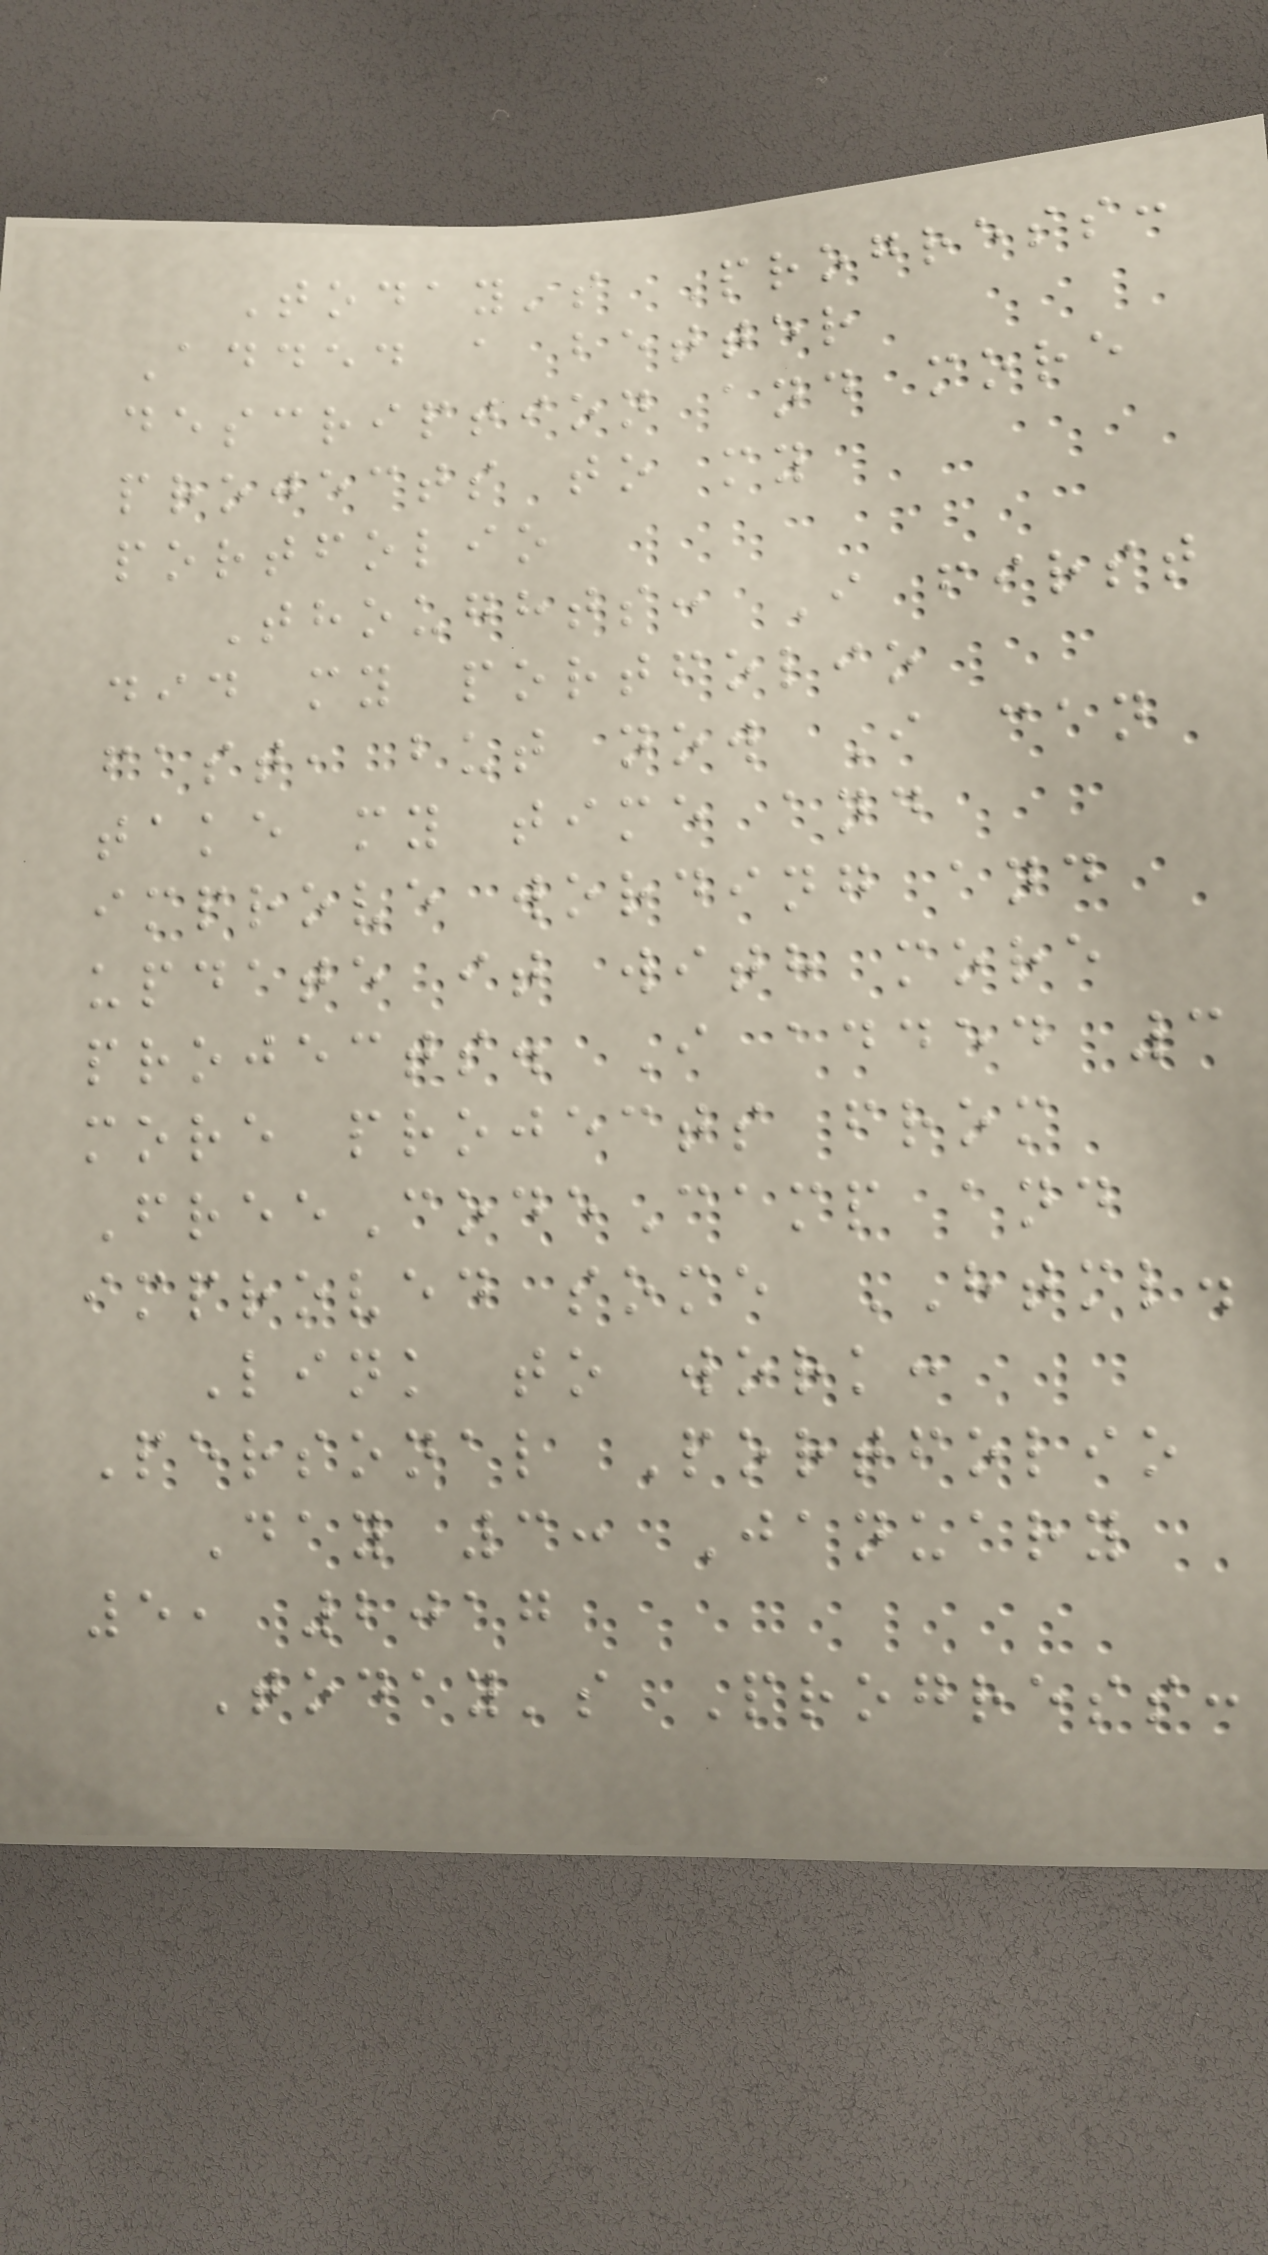Today's Progress:
Added a better
description and more
projects to my
portfolio
Thoughts: I first
did my portfolio
fast, but now I can
take my time and
improve wording and
update it with more
projects. I added 3
more projects from
FreeCodeCamp and
improved some HTML.
Link to work:
Personal Portfolio
Day 3: January
5, 2017
Today's Progress:
